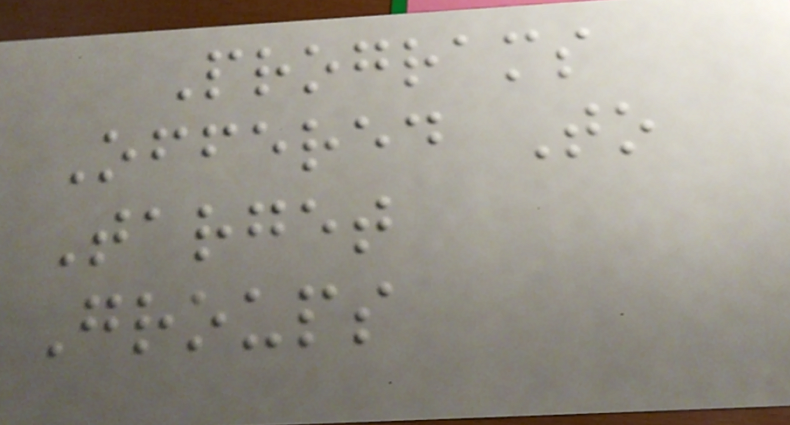Programs
Offered To
Target
Groups
